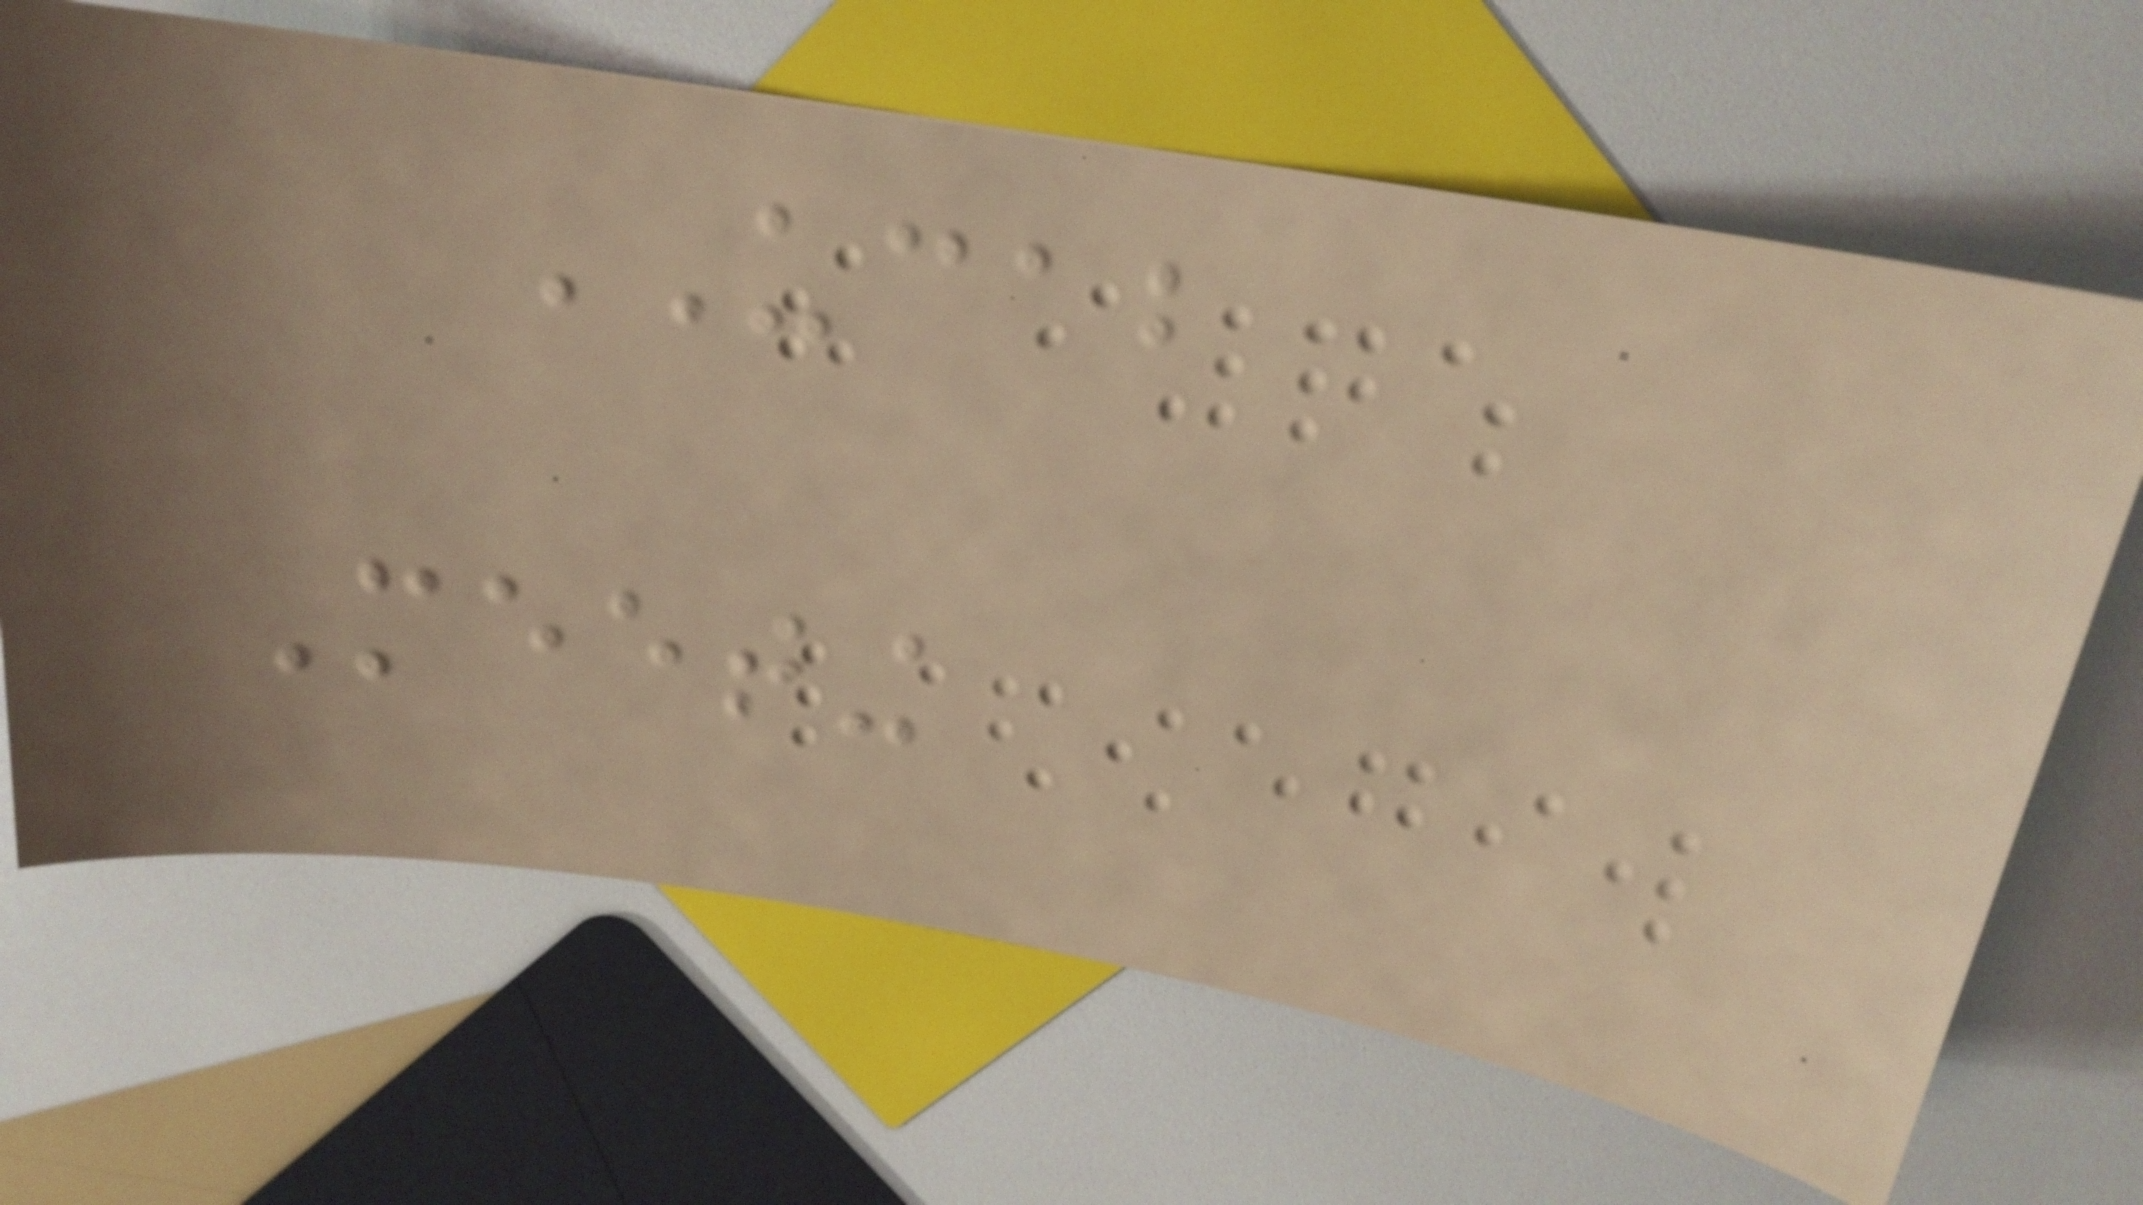UCAB
Meeting
